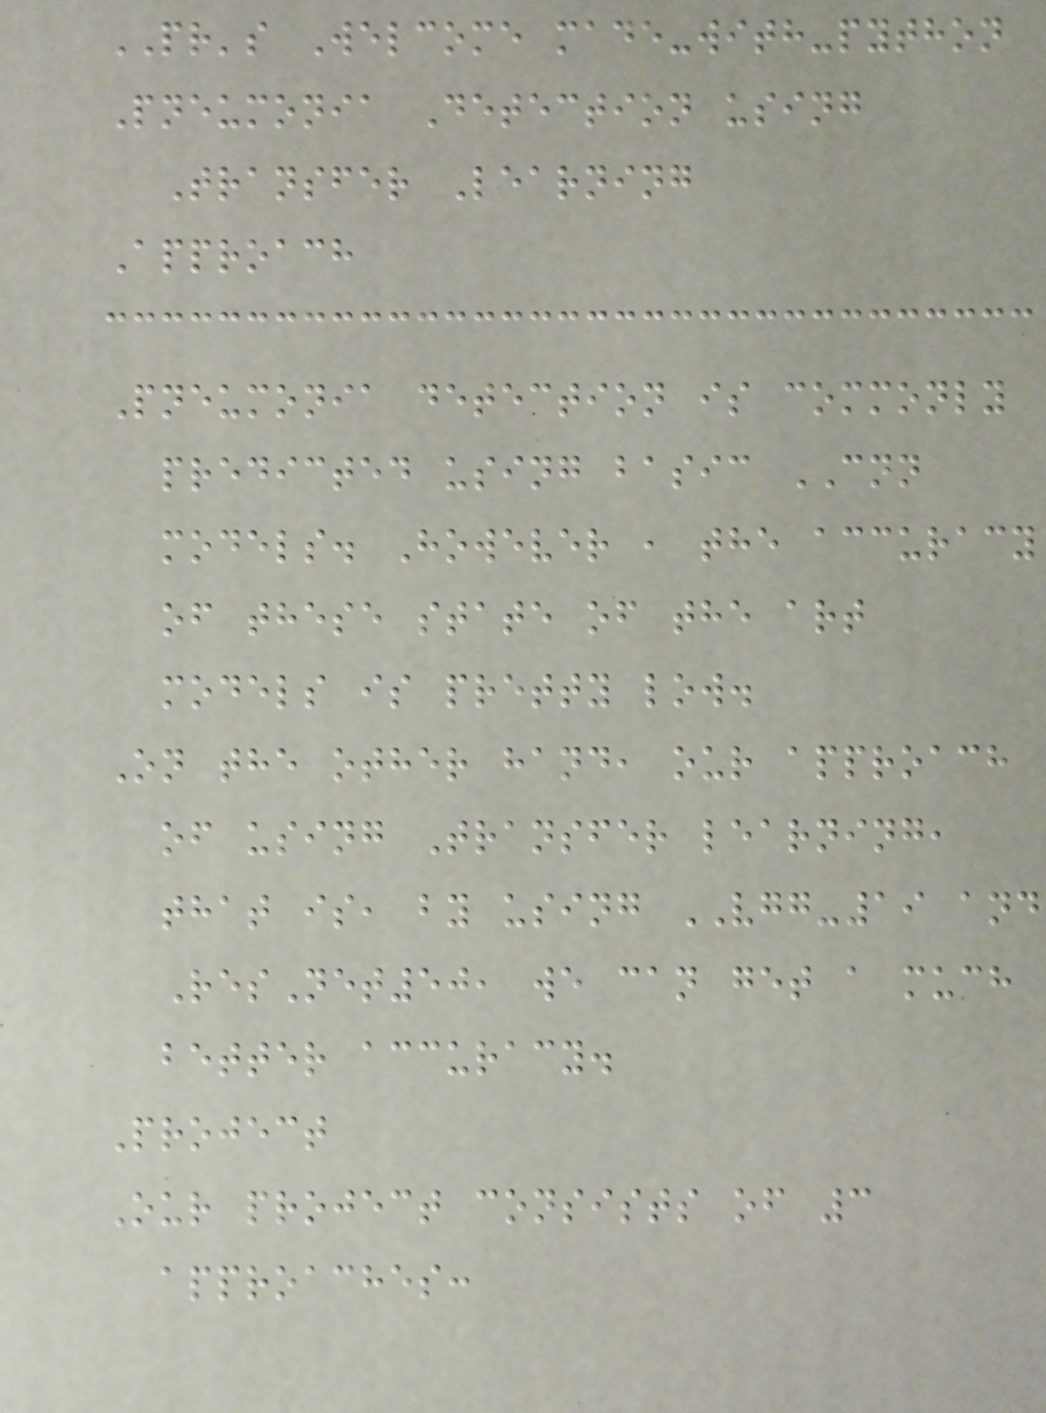PR's Welcome made-with-python
Pneumonia Detection using
Transfer Learning
Approach
Pneumonia detection is commonly
predicted using basic CNN
models. However , the accuracy
of these state of the art
models is pretty low.
On the other hand, our approach
of using Transfer learning,
that is, by using VGG-19 and
ResNet50, we can get a much
better accuracy.
Project
Our project consists of 3
approaches:
